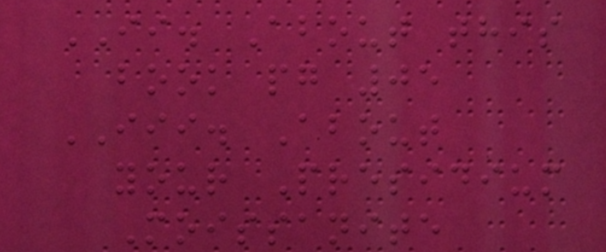II. About this
book pg 05
III. About
your Presidium
Moissanite
